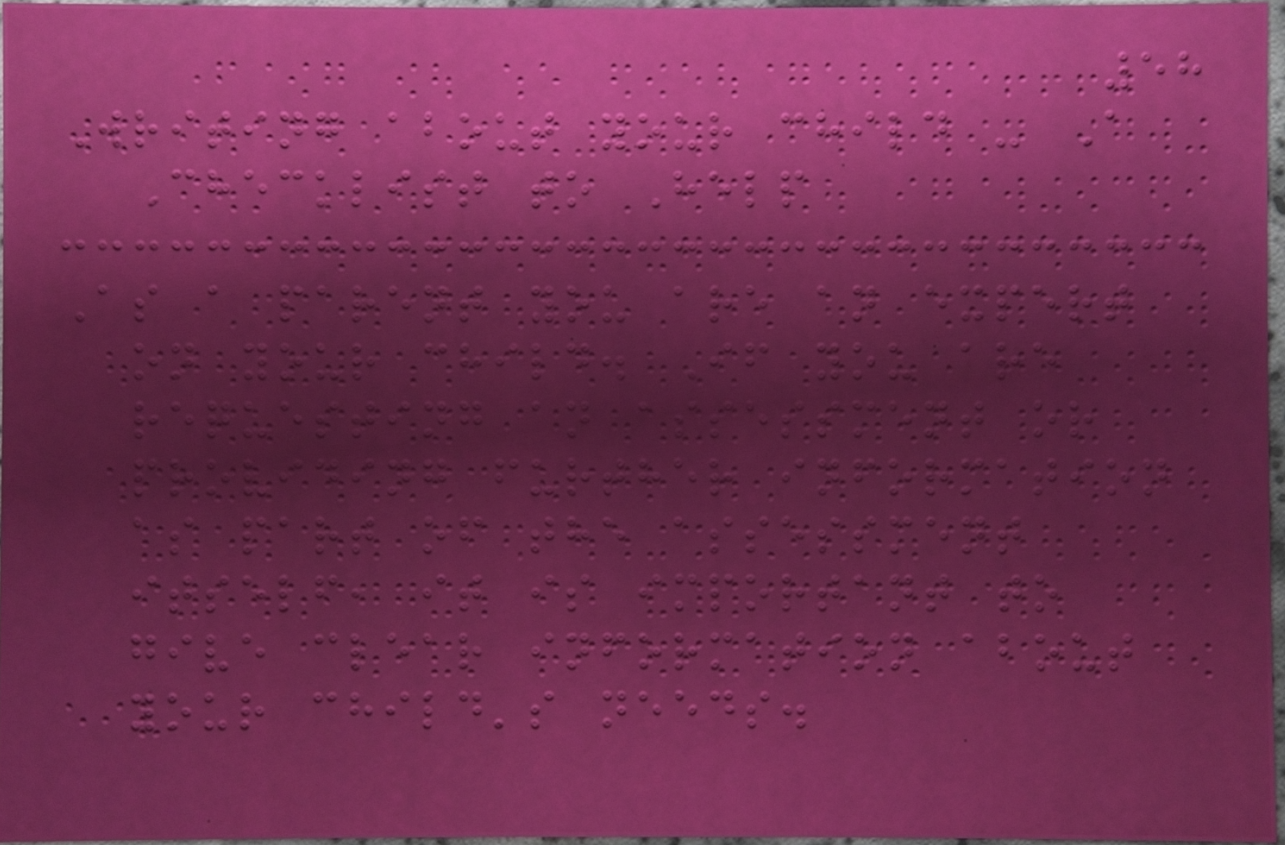58
Writing about your child - A
Checklist to Help
As a parent you are an expert
on your child. If you are
requesting an assessment or
providing further information
as part of the assessment
itself, it is important to
give clear information about
your child's needs.
